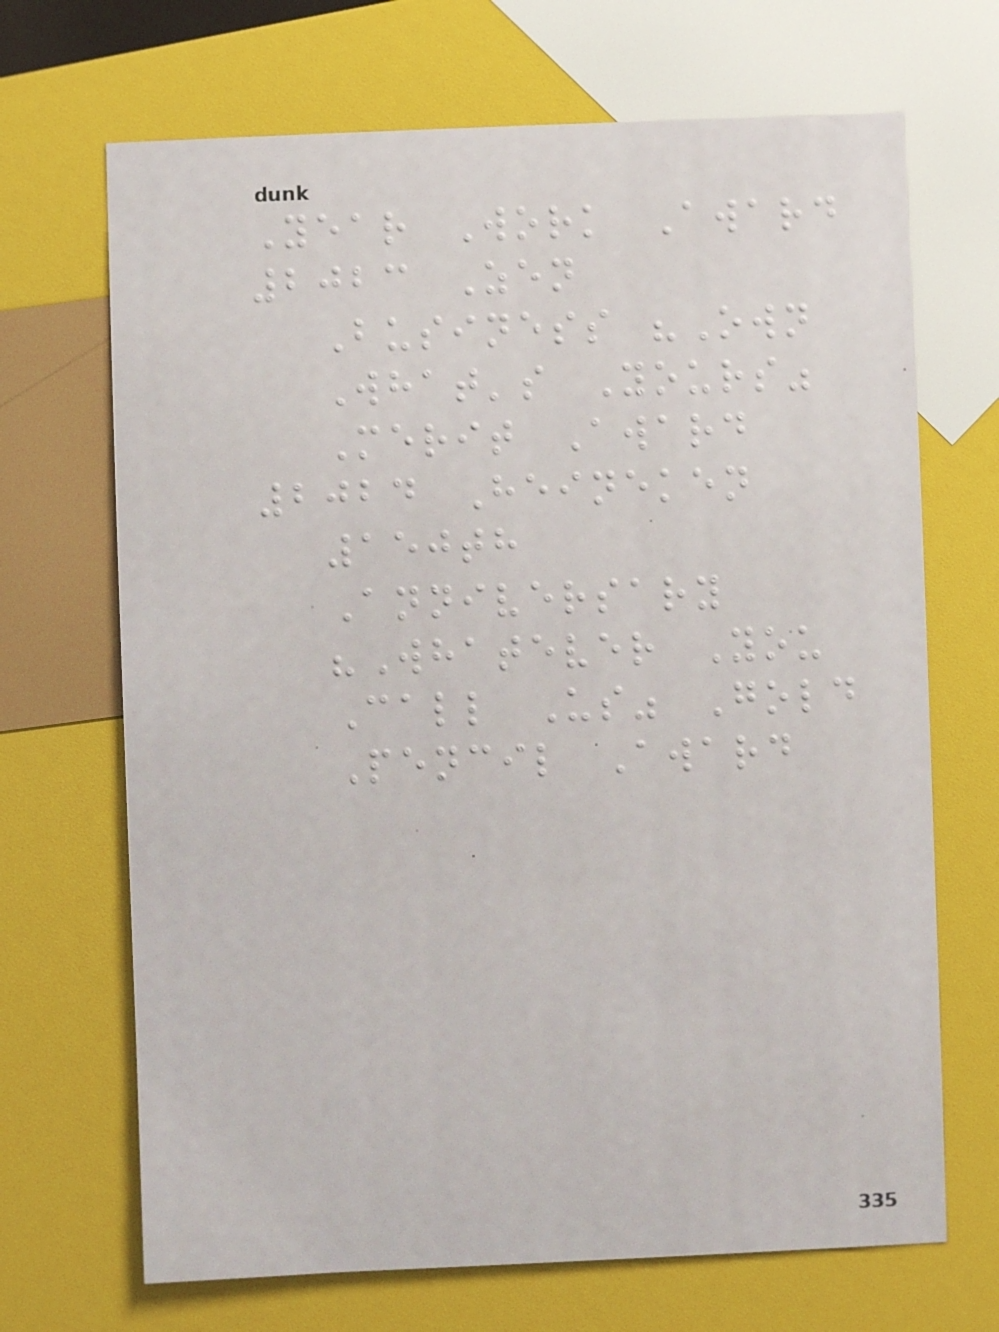Year Work Award
2023 Zen
Business "Own
What's Yours"
Merit Award
2024 Heineken
150th
Anniversary
"Whatever You
Call Us" Gold
Pencil Award
